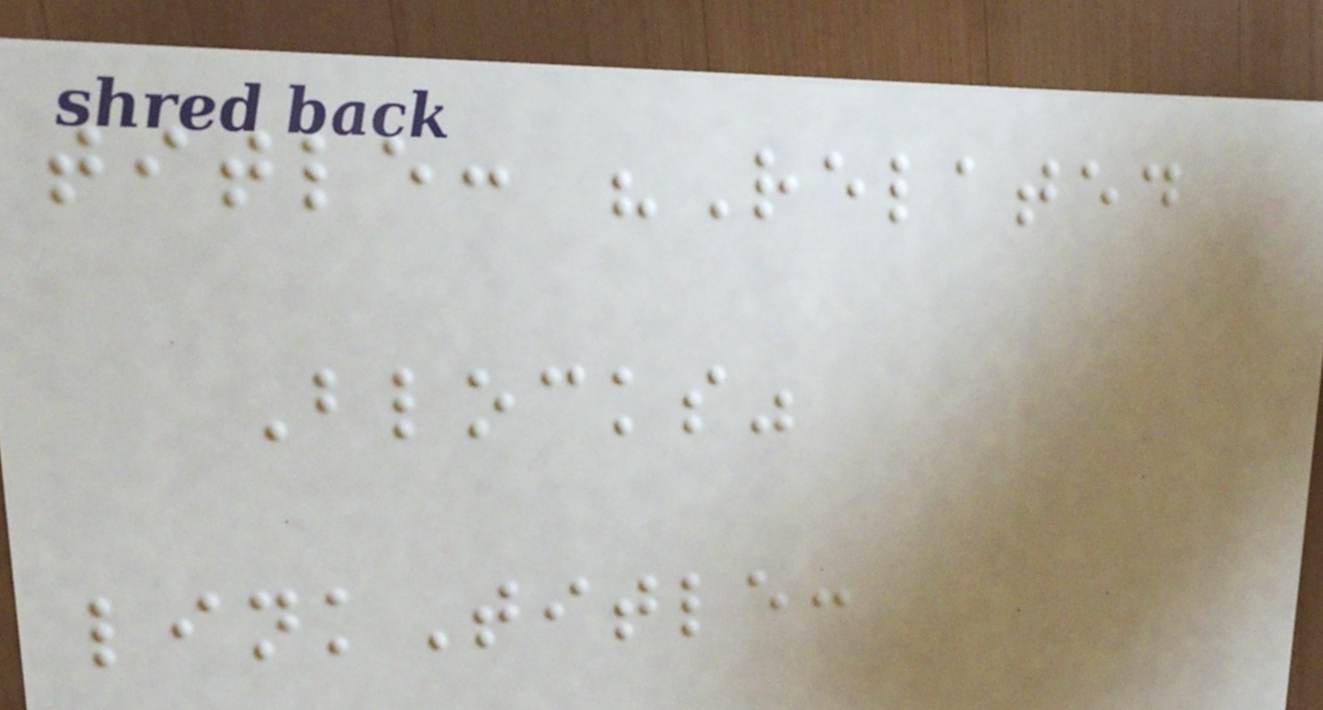title: "Related
Blocks"
linkTitle:
